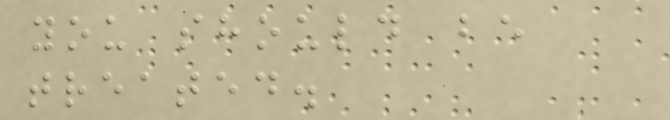you should be
treated.
